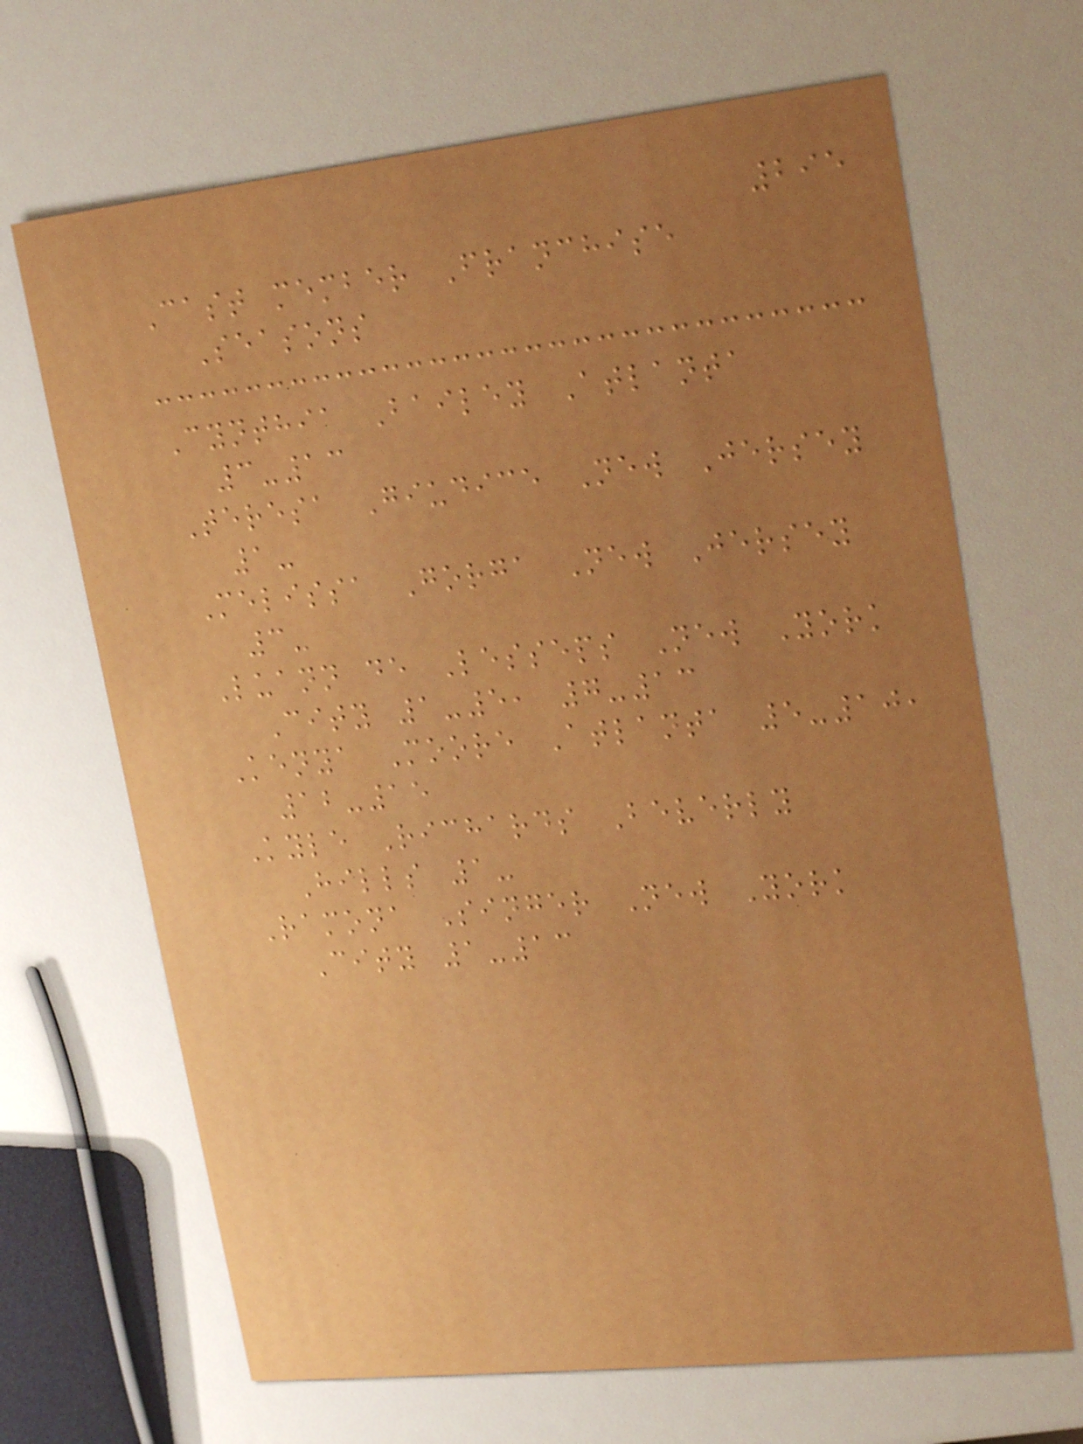295
Cast member Franchise
Seasons
Cynthia Bailey Atlanta
3-13
Teresa Giudice New Jersey
1-
Melissa Gorga New Jersey
3-
Luann de Lesseps New York
City 1-5, 7-13
Kenya Moore Atlanta 5-10,
12-15
Kyle Richards Beverly
Hills 1-
Ramona Singer New York
City 1-13
